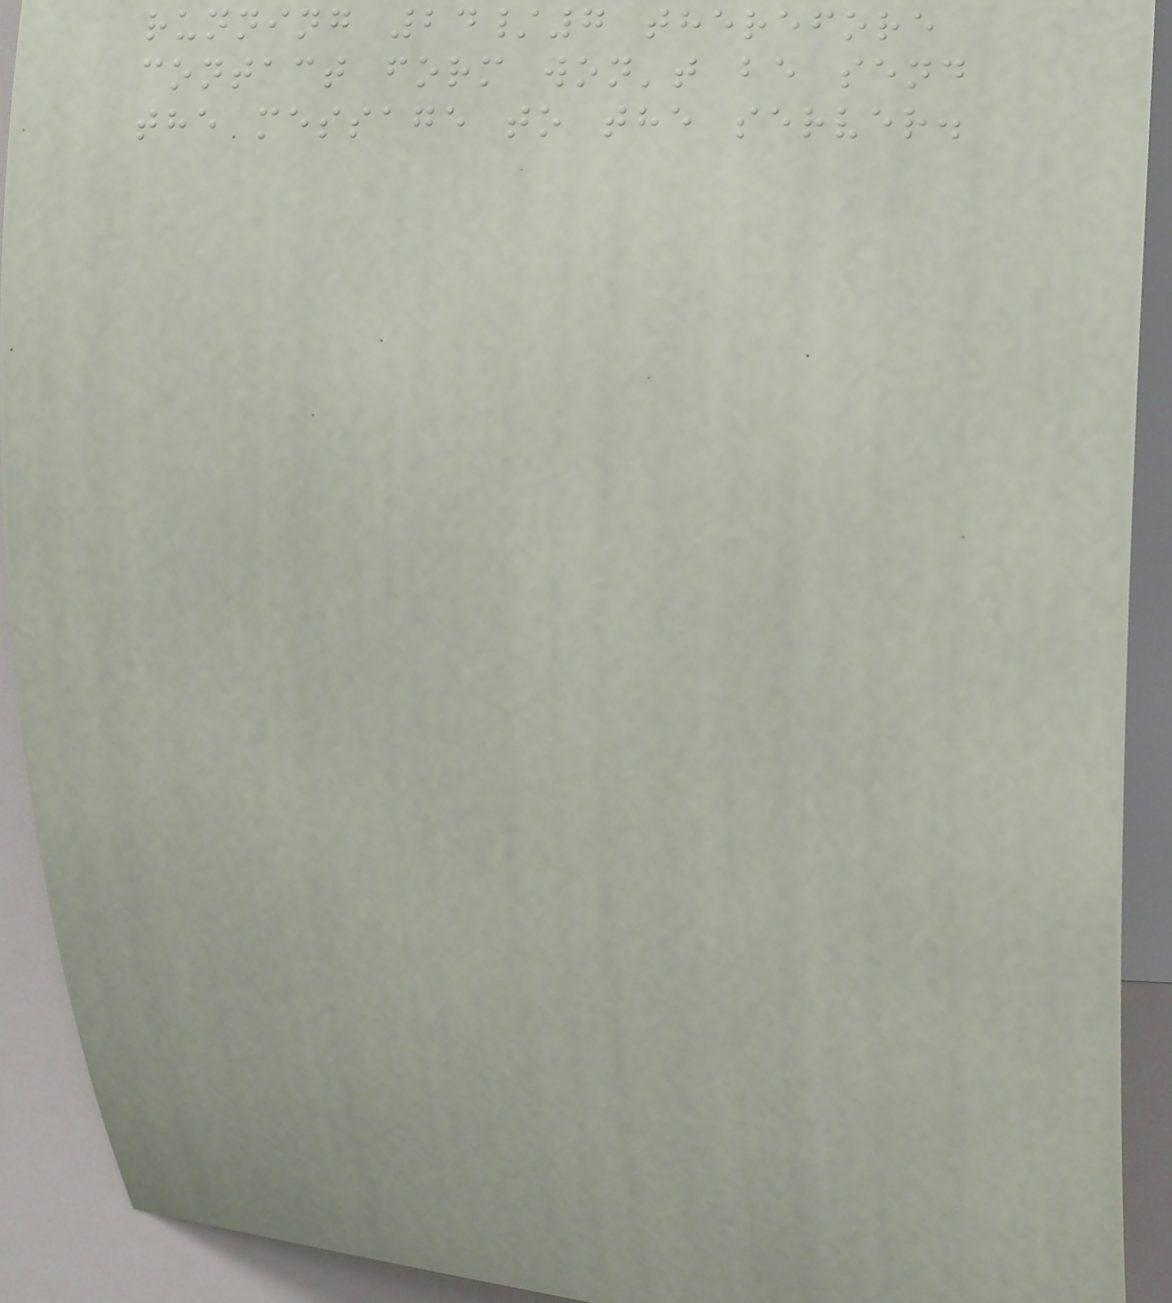running 24/7 therefore
contact form won't be send
the message to the server.
